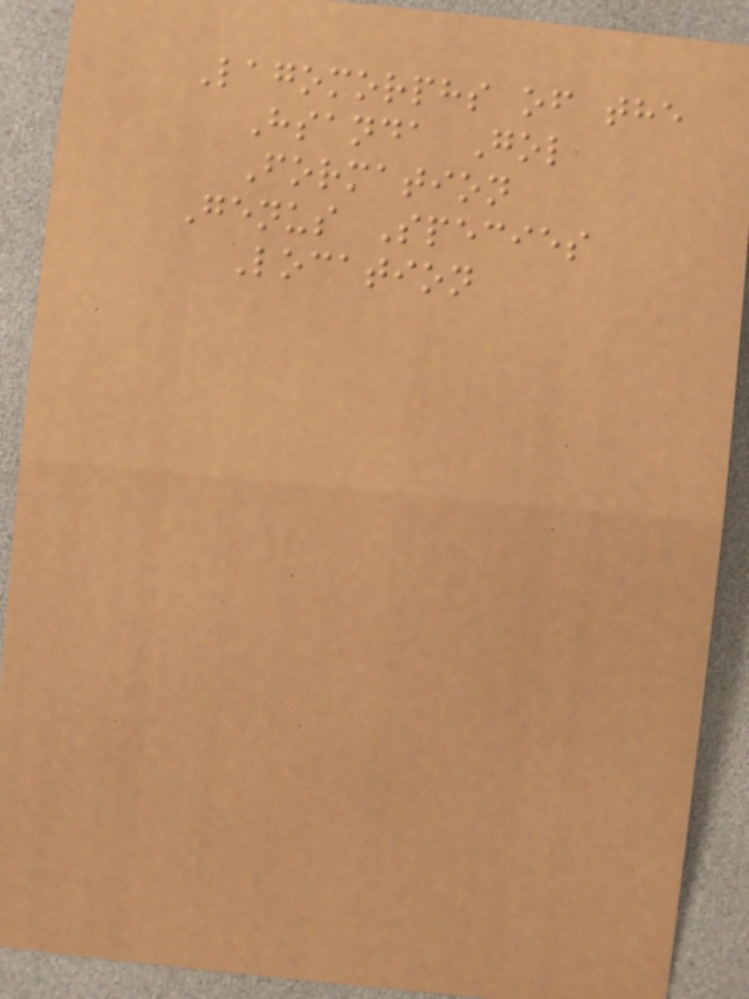Lagomorphs of the
Hsanda Gol
Formation
Genus Species
Location
